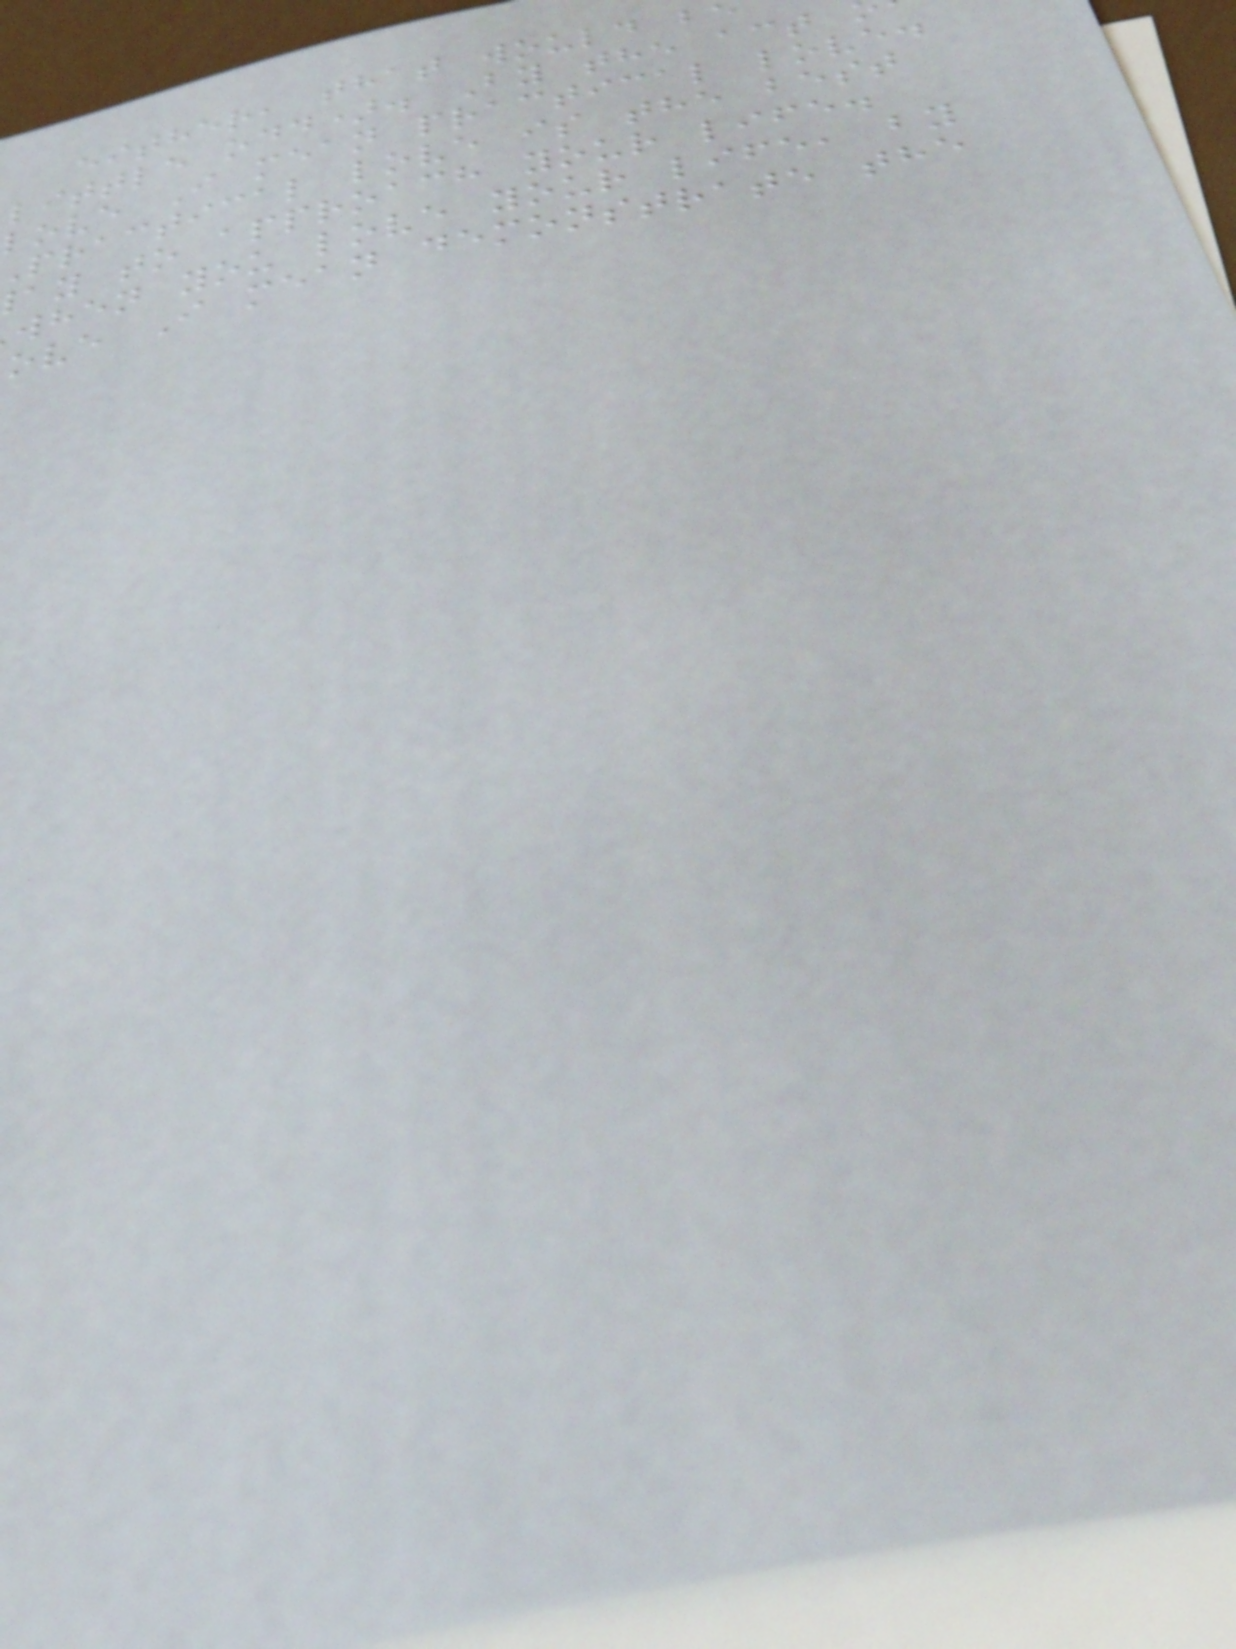either, that would b
little odd). By the act
love I mean practical love.
practical love is the best
ay to approach your life.
when you love your life, by
ove I mean demonstrate the
